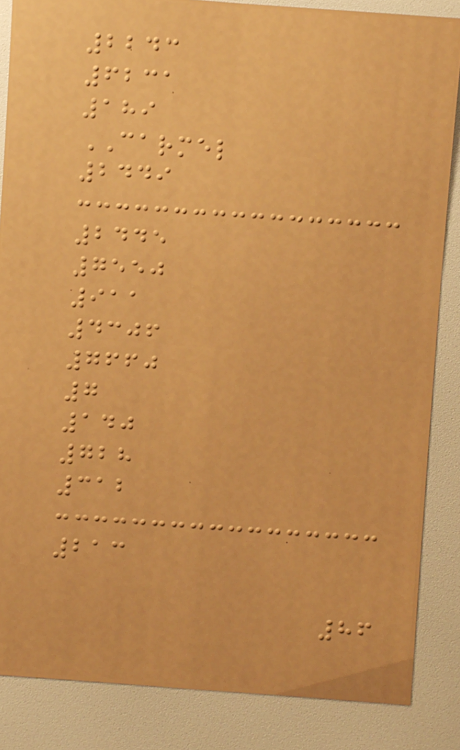2243
6231
189
CARMEL
2449
2445
7550
911
4306
7660
7
140
728
312
213
86
